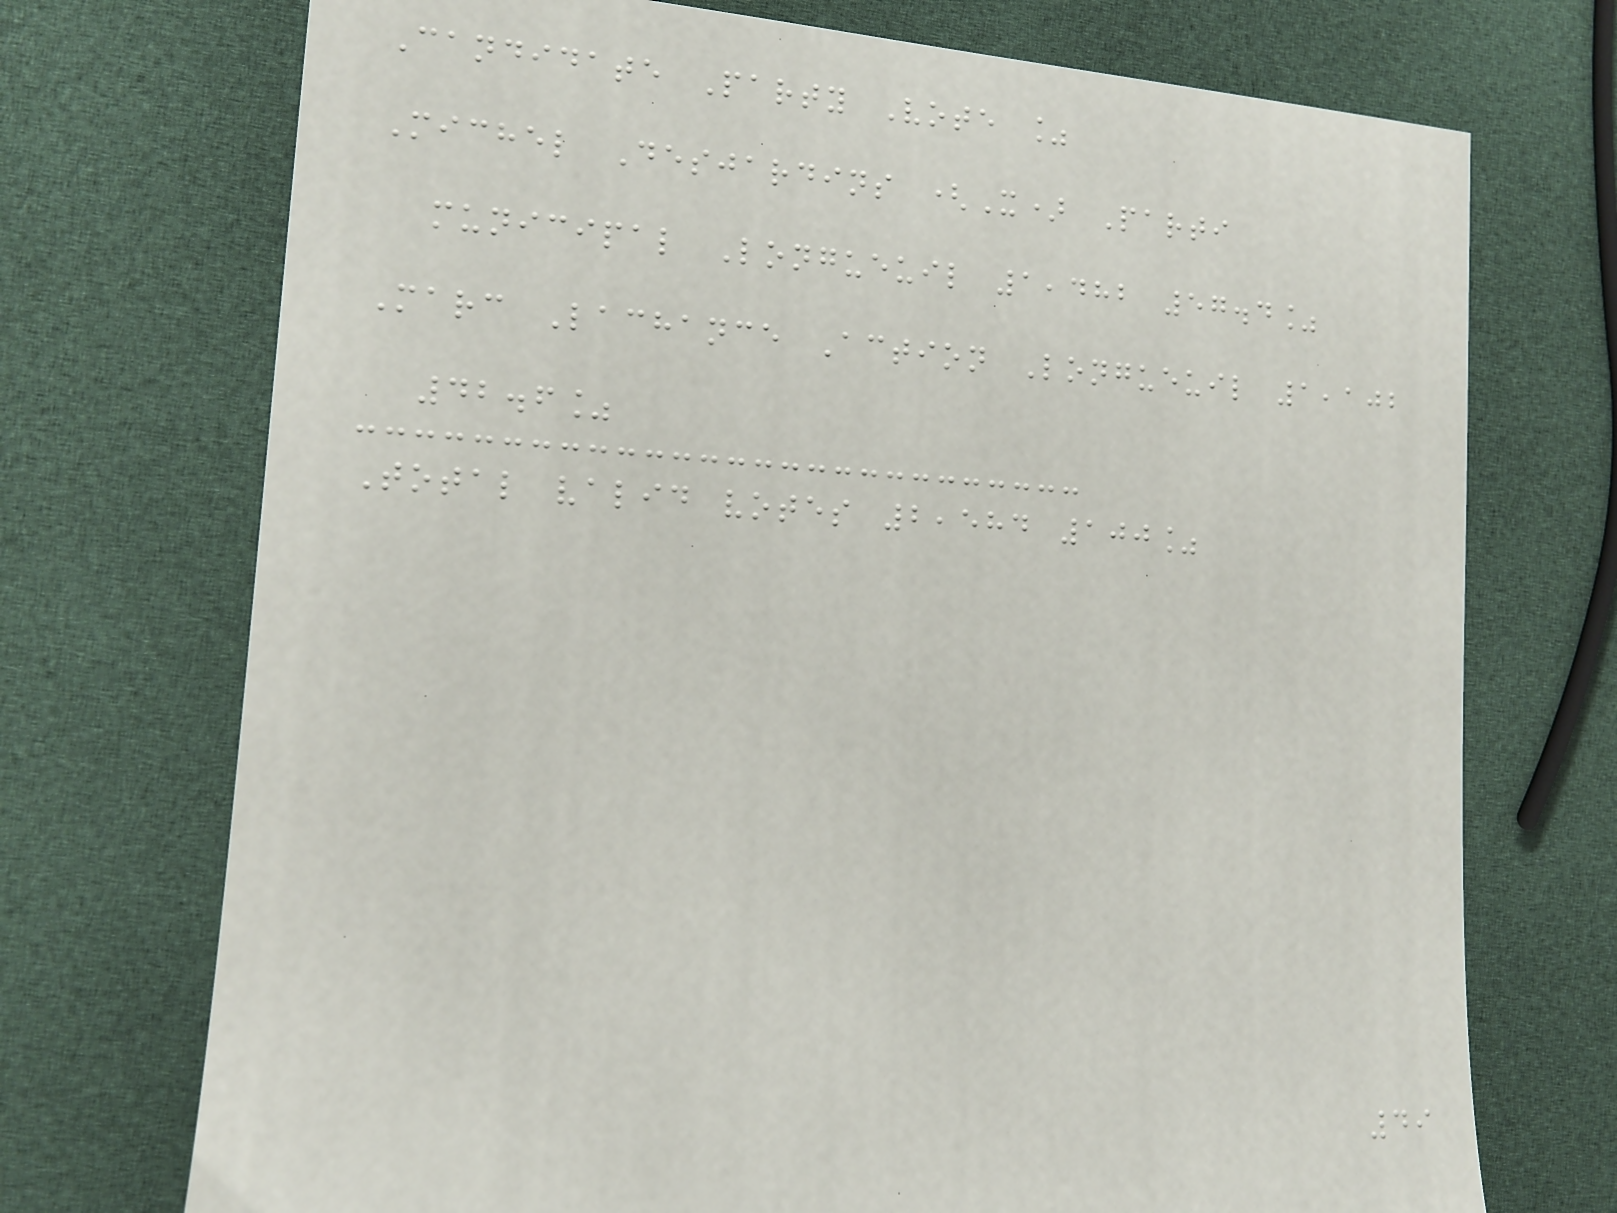Candidate Party Vote %
Michel Desjardins (X) Parti
municipal Longueuil 1,482 57.4%
Marc Lachance Action Longueuil 1,102
42.6%
Total valid votes 2,584 100%
49
